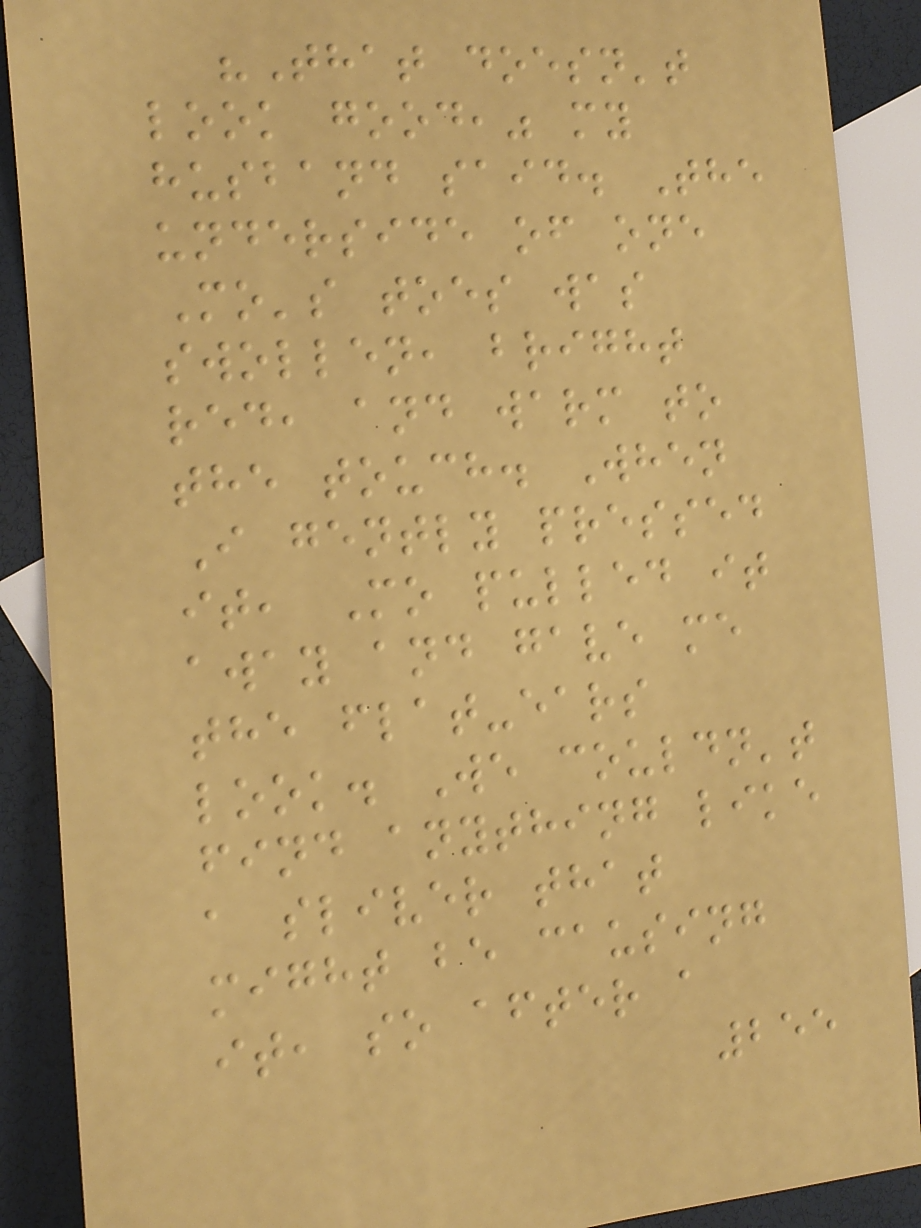"That doesn't
look good," my
husband said. The
underside of one
Mo's toes was
swollen, bright
red, and warm to
the touch. When
I gently pressed
it, Mo pulled it
away and gave me
the flat-ears
look. We couldn't
find anything like
a sliver that
might be causing
it, so after a
255
